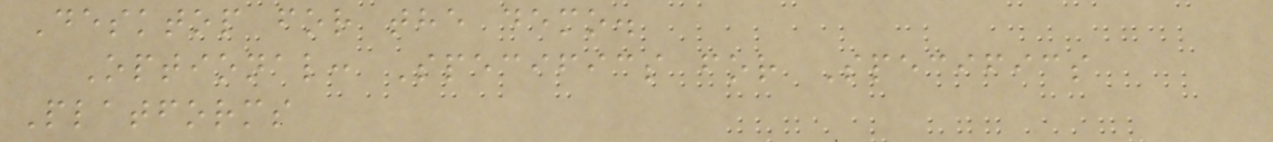Desktop for the demo.
Optional: Specifics for Specifics
Platforms
